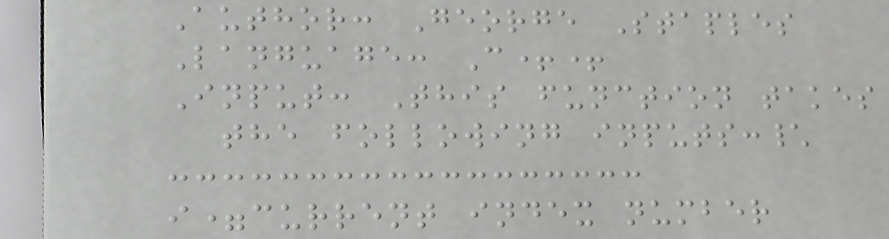Author: George Staples
Language: C++
Input: This function takes
the following inputs:\
i=current index number
